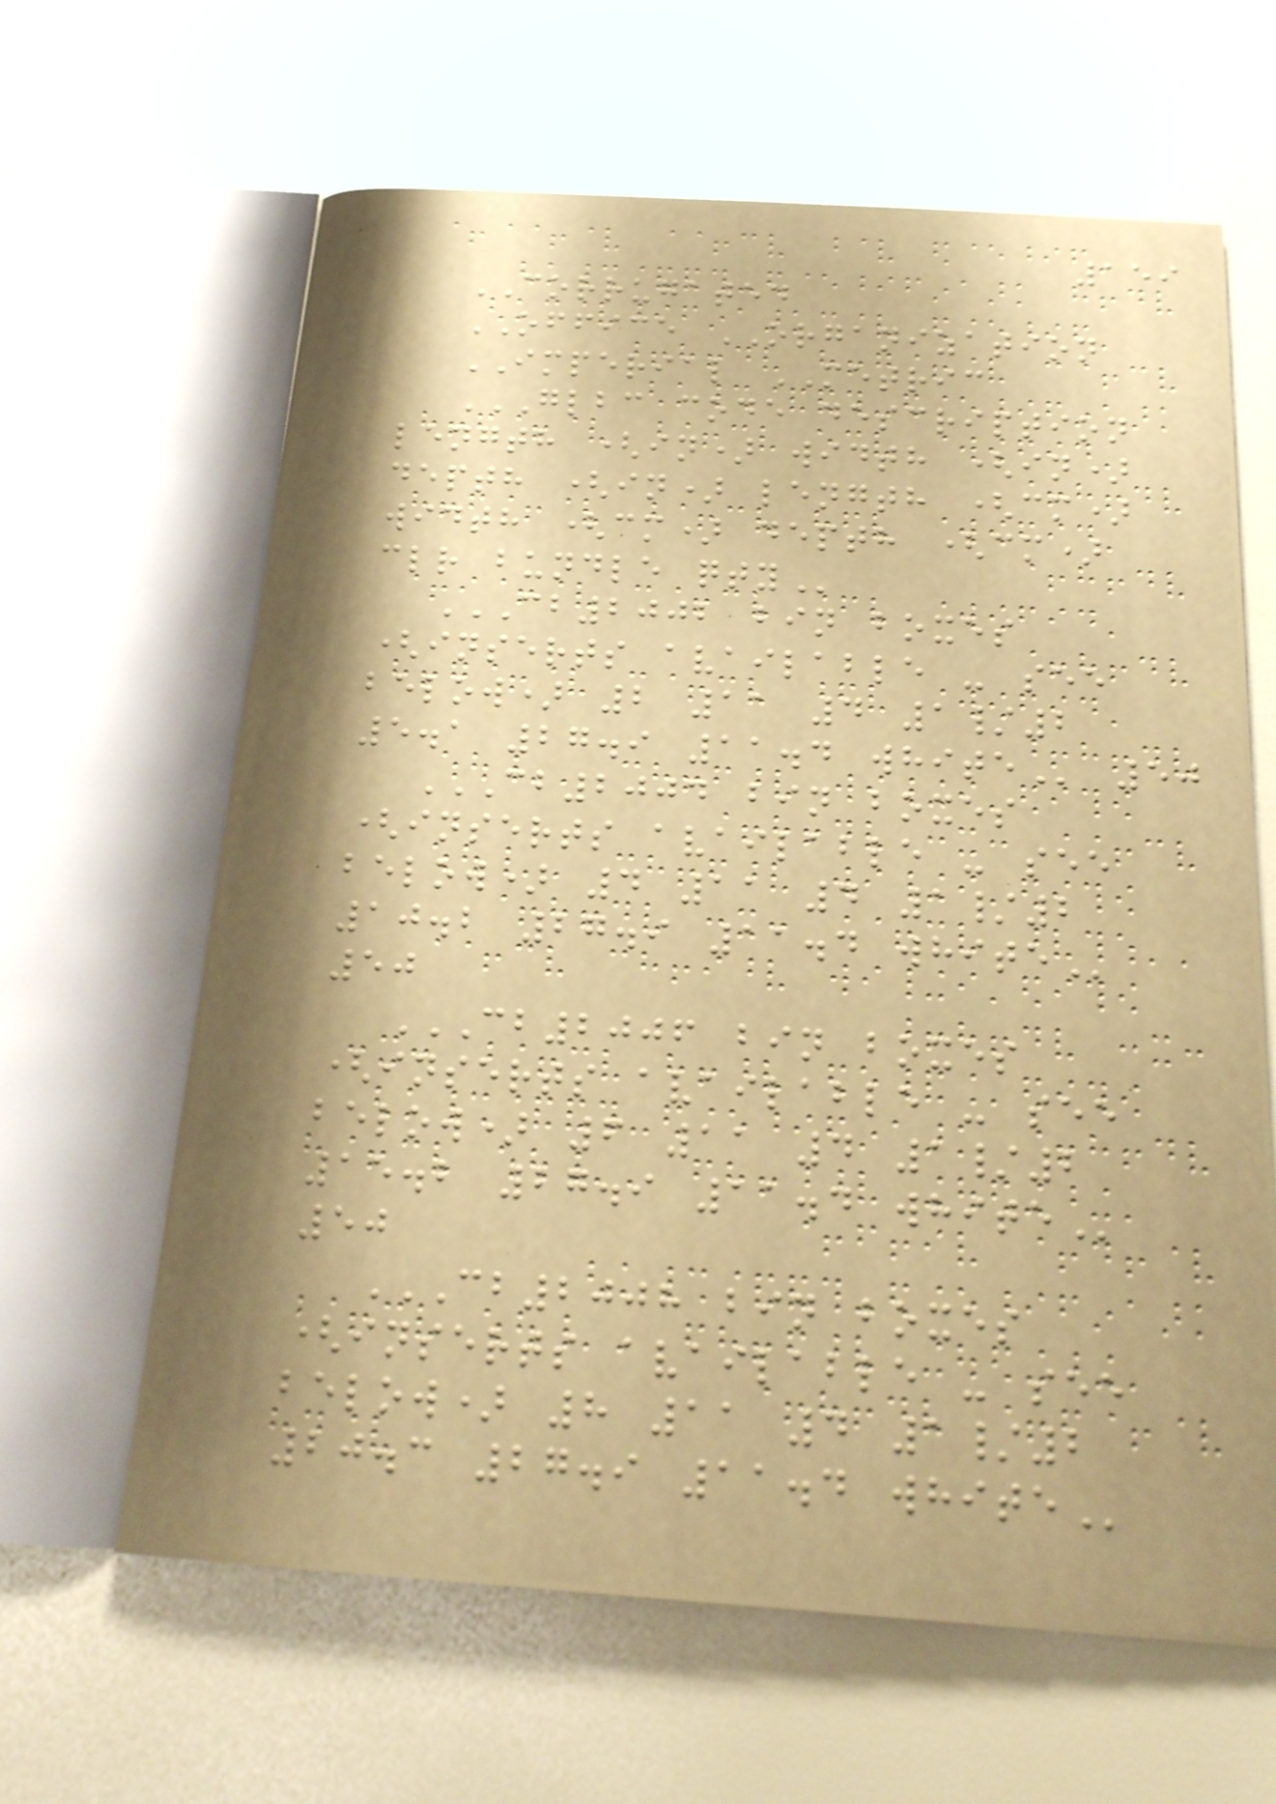159
CORRUGATED
OFFICE ORGANIZATION
IMPERIAL METRIC
GLBC CODE DESCRIPTION
LENGTH (IN) WIDTH (IN)
DEPTH (IN) LENGTH (CM)
WIDTH (CM) DEPTH (CM)
CLR BUNDLE QTY
CB2002 BIN BOXES
(INSERTS AVAILABLE - SEE
BELOW) 2 11 4 1/2
5.1 27.9 11.4 WHITE 50
CB2004 BIN BOXES
(INSERTS AVAILABLE - SEE
BELOW) 4 11 4 1/2
10.2 27.9 11.4 WHITE
50
CB2006 BIN BOXES
(INSERTS AVAILABLE - SEE
BELOW) 6 11 4 1/2
15.2 27.9 11.4 WHITE
50
CB2008 BIN BOXES
(INSERTS AVAILABLE - SEE
BELOW) 8 11 4 1/2
20.3 27.9 11.4 WHITE
